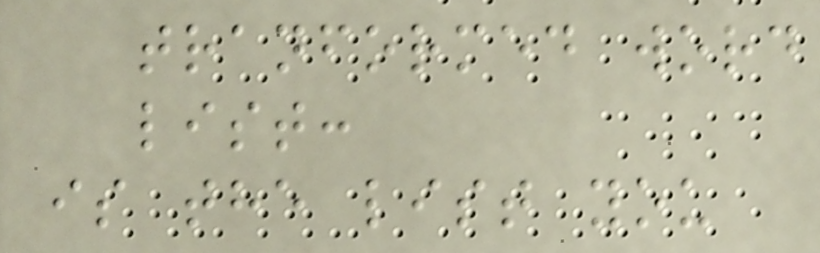tranformed word
list:
is the list you
